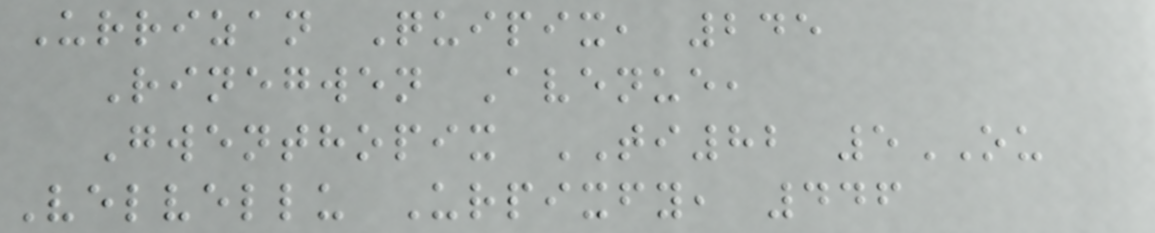Urrizan Quipix, 245
Rinegwen Avenue,
Gwenthopix TI82 5OU
Velvellu Urpixfy, 446
